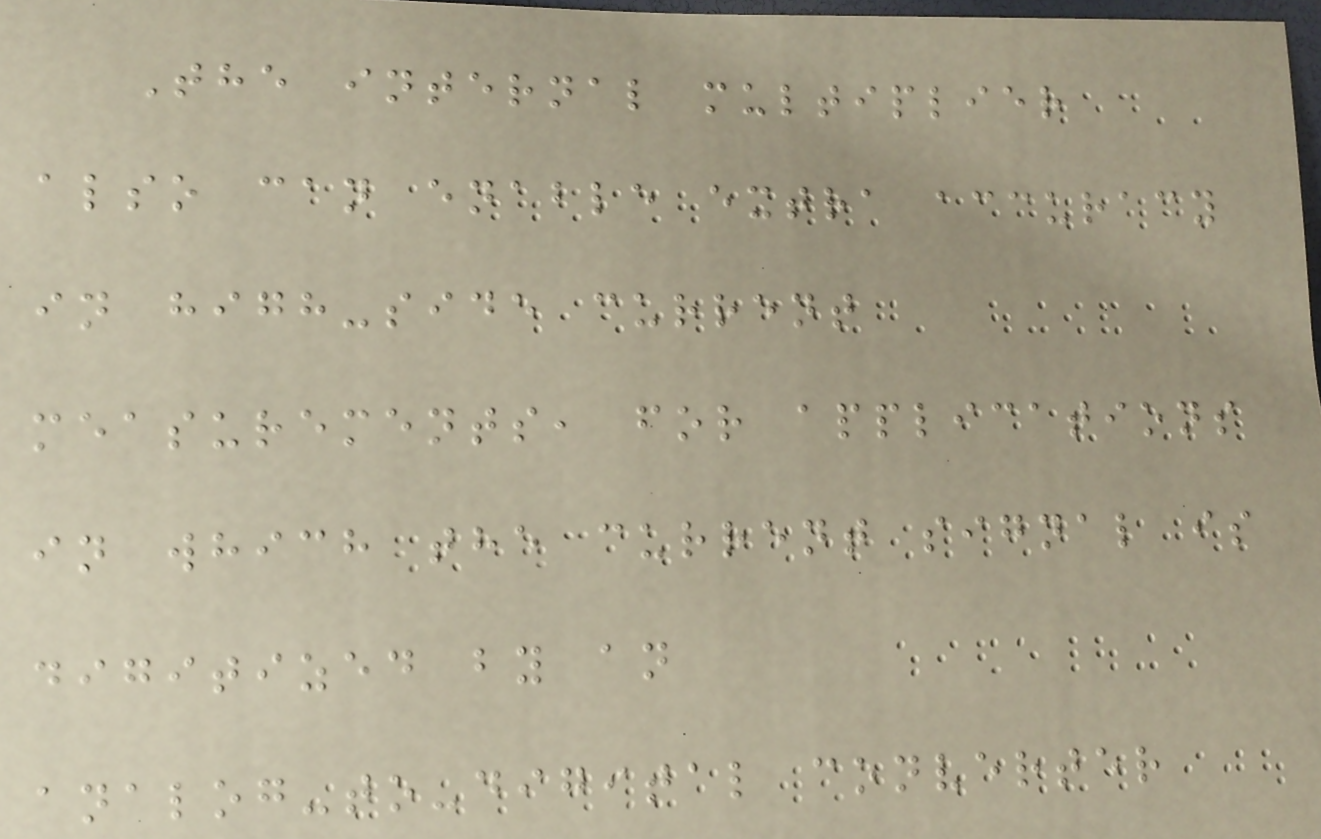The internal multiplier
also can enable extra accuracy
in high-side current
measurements, for applications
in which the current signal is
digitized by an
analog-to-digital converter
